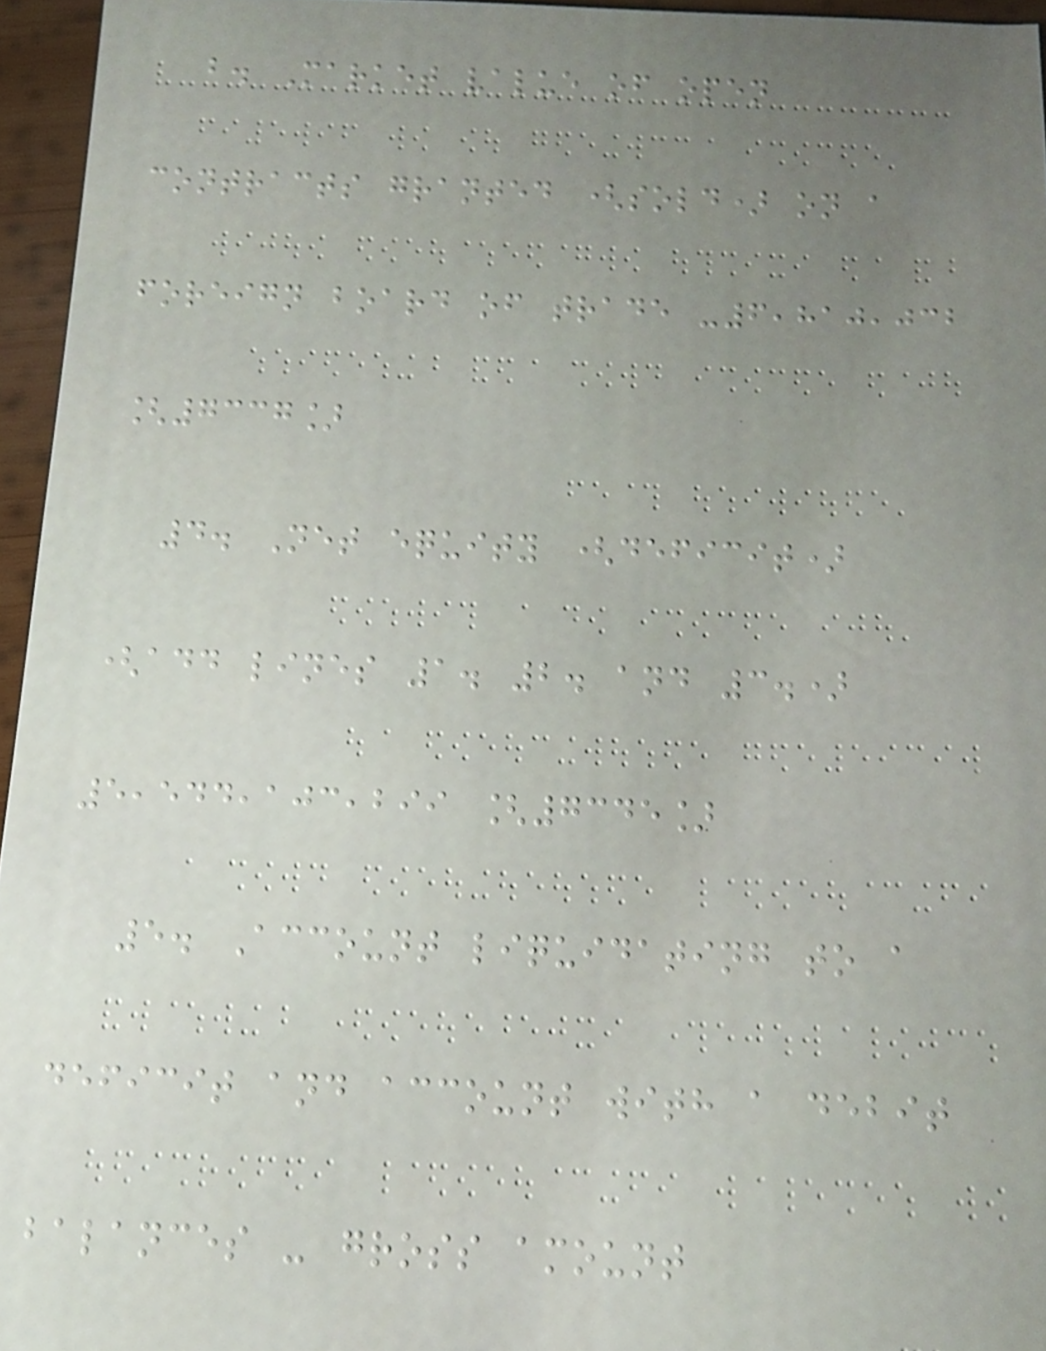b. Market value of open
contracts granted (sold) on a
foreign board of trade -6,810,032
[7337]
4. Net equity (deficit)
(add lines 1. 2. and 3.)
5,544,103,299 [7345]
5. Account liquidating to a
deficit and account with a debit
balances - gross amount
